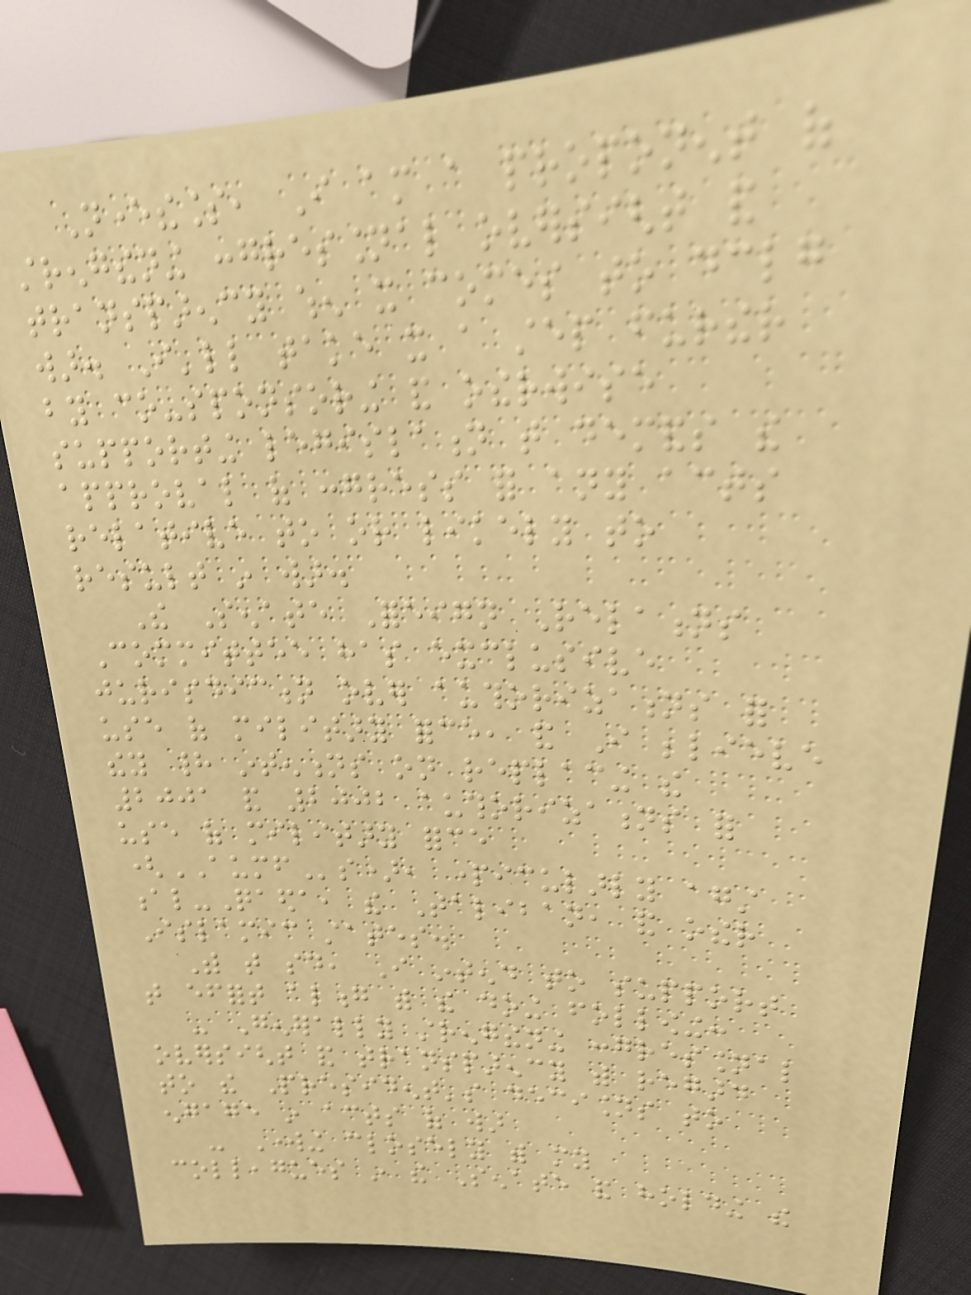Nevertheless, I am a proponent of
strengthening congressional oversight and
transparency when it comes to declaring
war. I'll take it a step further
by co-sponsoring and otherwise
supporting legislation that demands the
approval of congress for any acts
relative to or likely to
result in war.
The Senate Foreign Relations
Committee has exclusive
jurisdiction over authorizations for
use of military force, and I believe
they had intentions on replacing the
2001 and 2002 authorizations for
use of military force
(AUMFs), particularly against
al-Qaeda, the Taliban, and other
Islamic states.
With that said, I intend to support
that effort along with the doing following:
- Generally strengthening congressional
oversight and transparency with regard
to the President's decisions to
engage in acts of war
- Working closely with my
colleagues in the Senate and holding the
